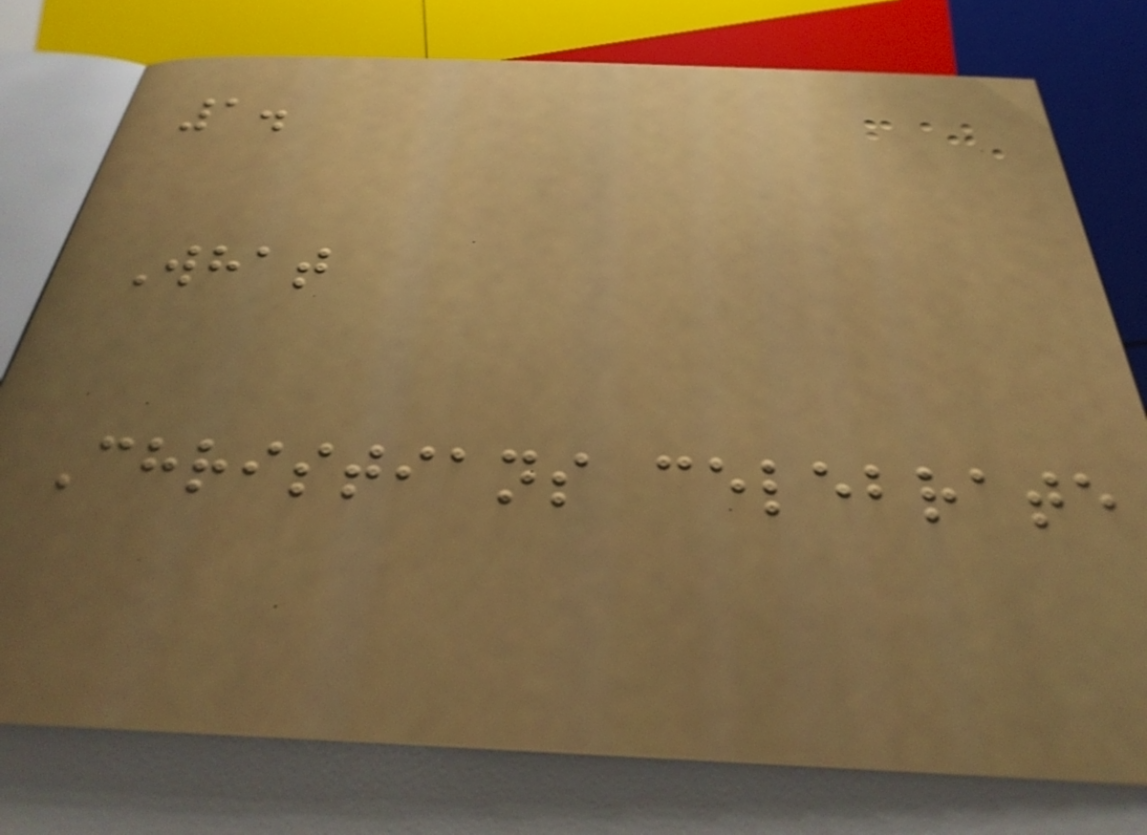1.
What
Christians celebrate
